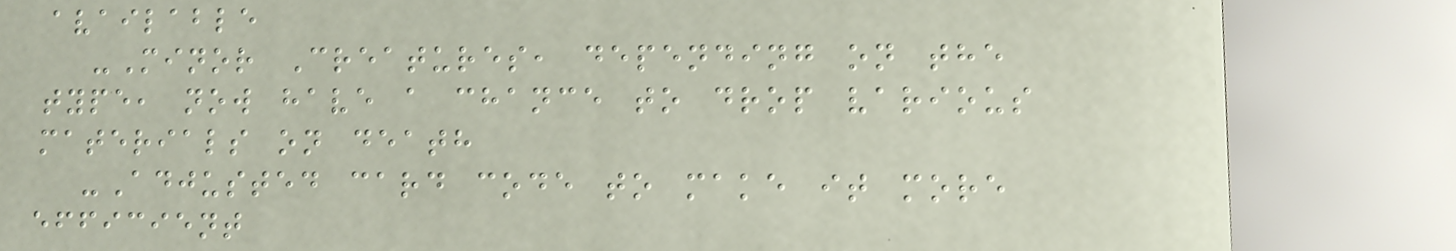available
-Minor Creatures, depending on the
type, now have a chance to drop various
materials on death
-Adjusted card code to make it more
efficient
